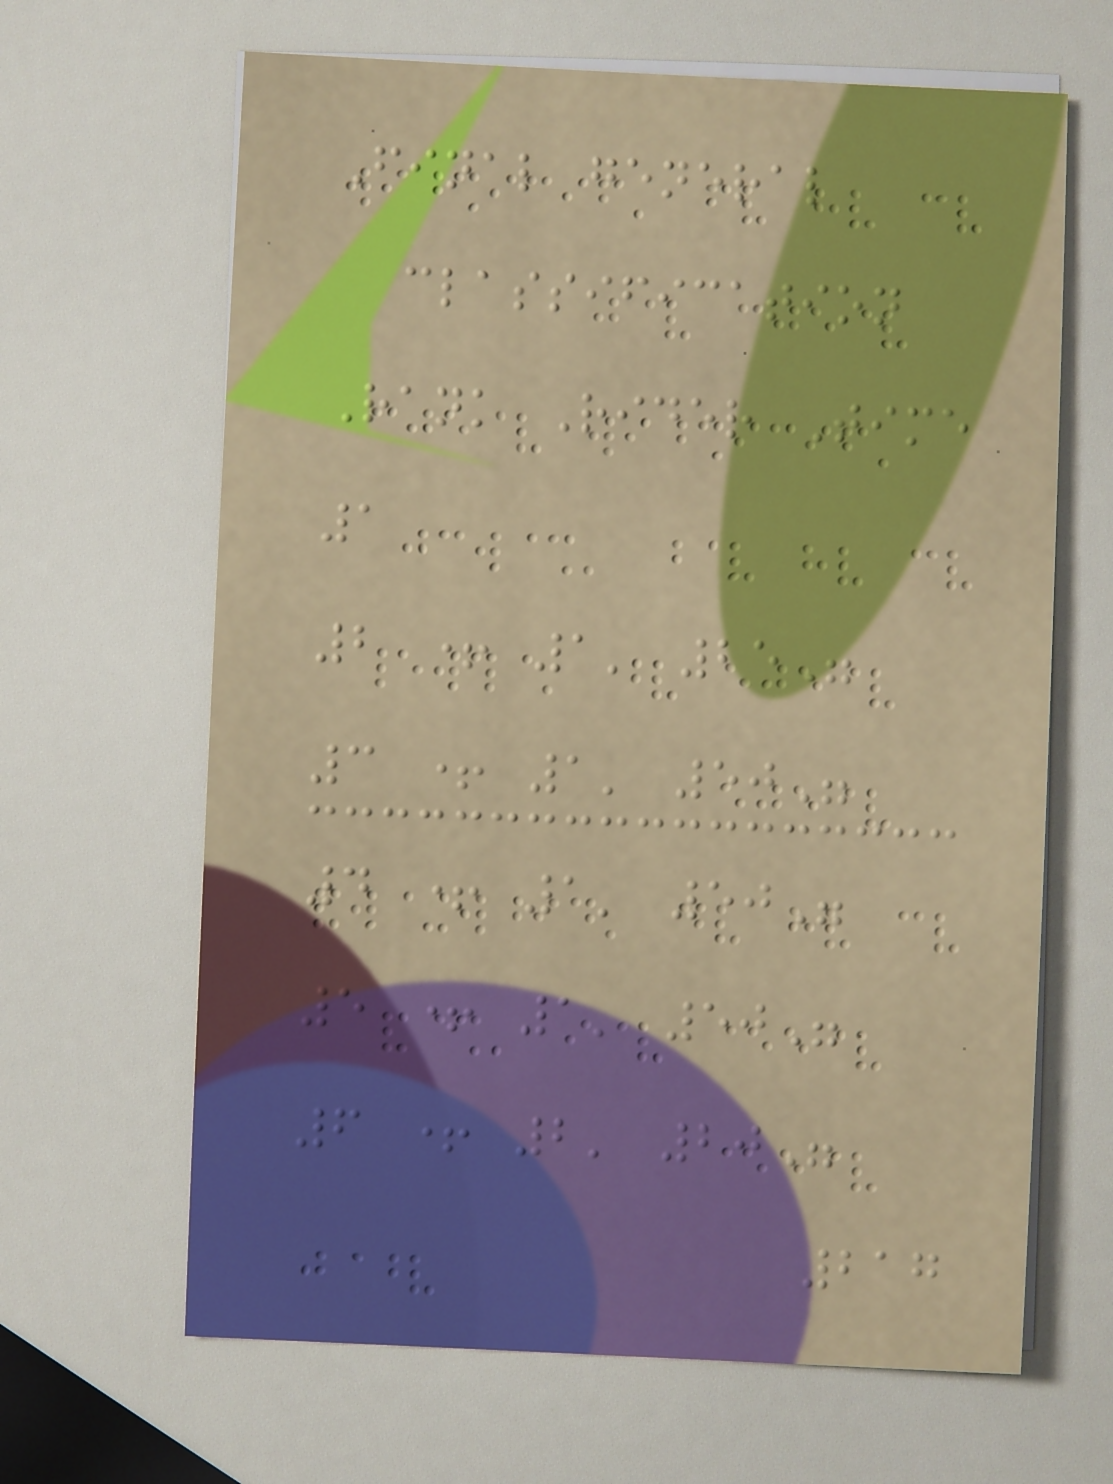Final general
classification
Rank Rider Time
1
2 + 1' 25"
3 + 1' 50"
4 + 1' 50"
5 + 1' 50"
6 + 2' 20"
217
